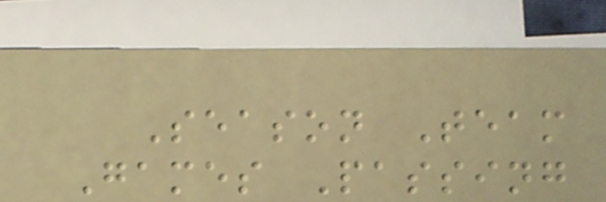Season Team
Games Passing
